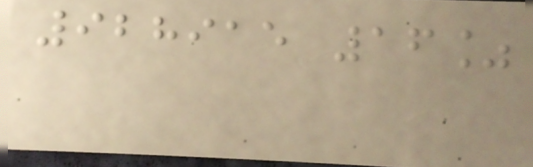928915 16%
